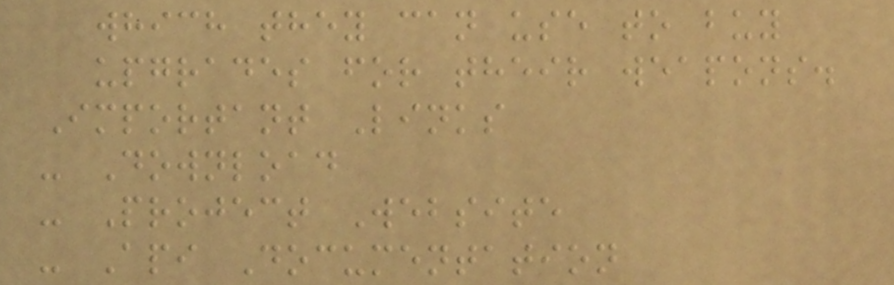which they can use to buy
upgrades for their weapons.
Important Links
- Download
- Project Website
- Api Documentation
